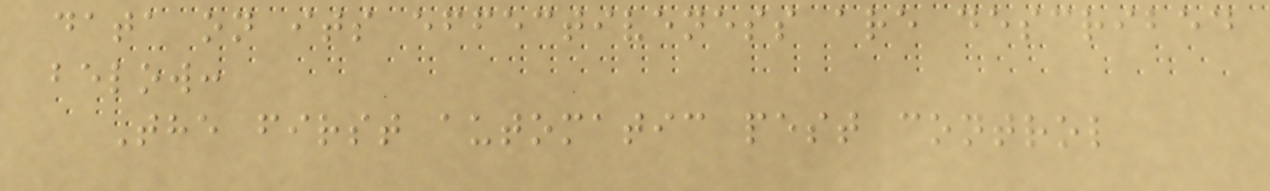data on its effectiveness are described
below:
The first automatic pest control
